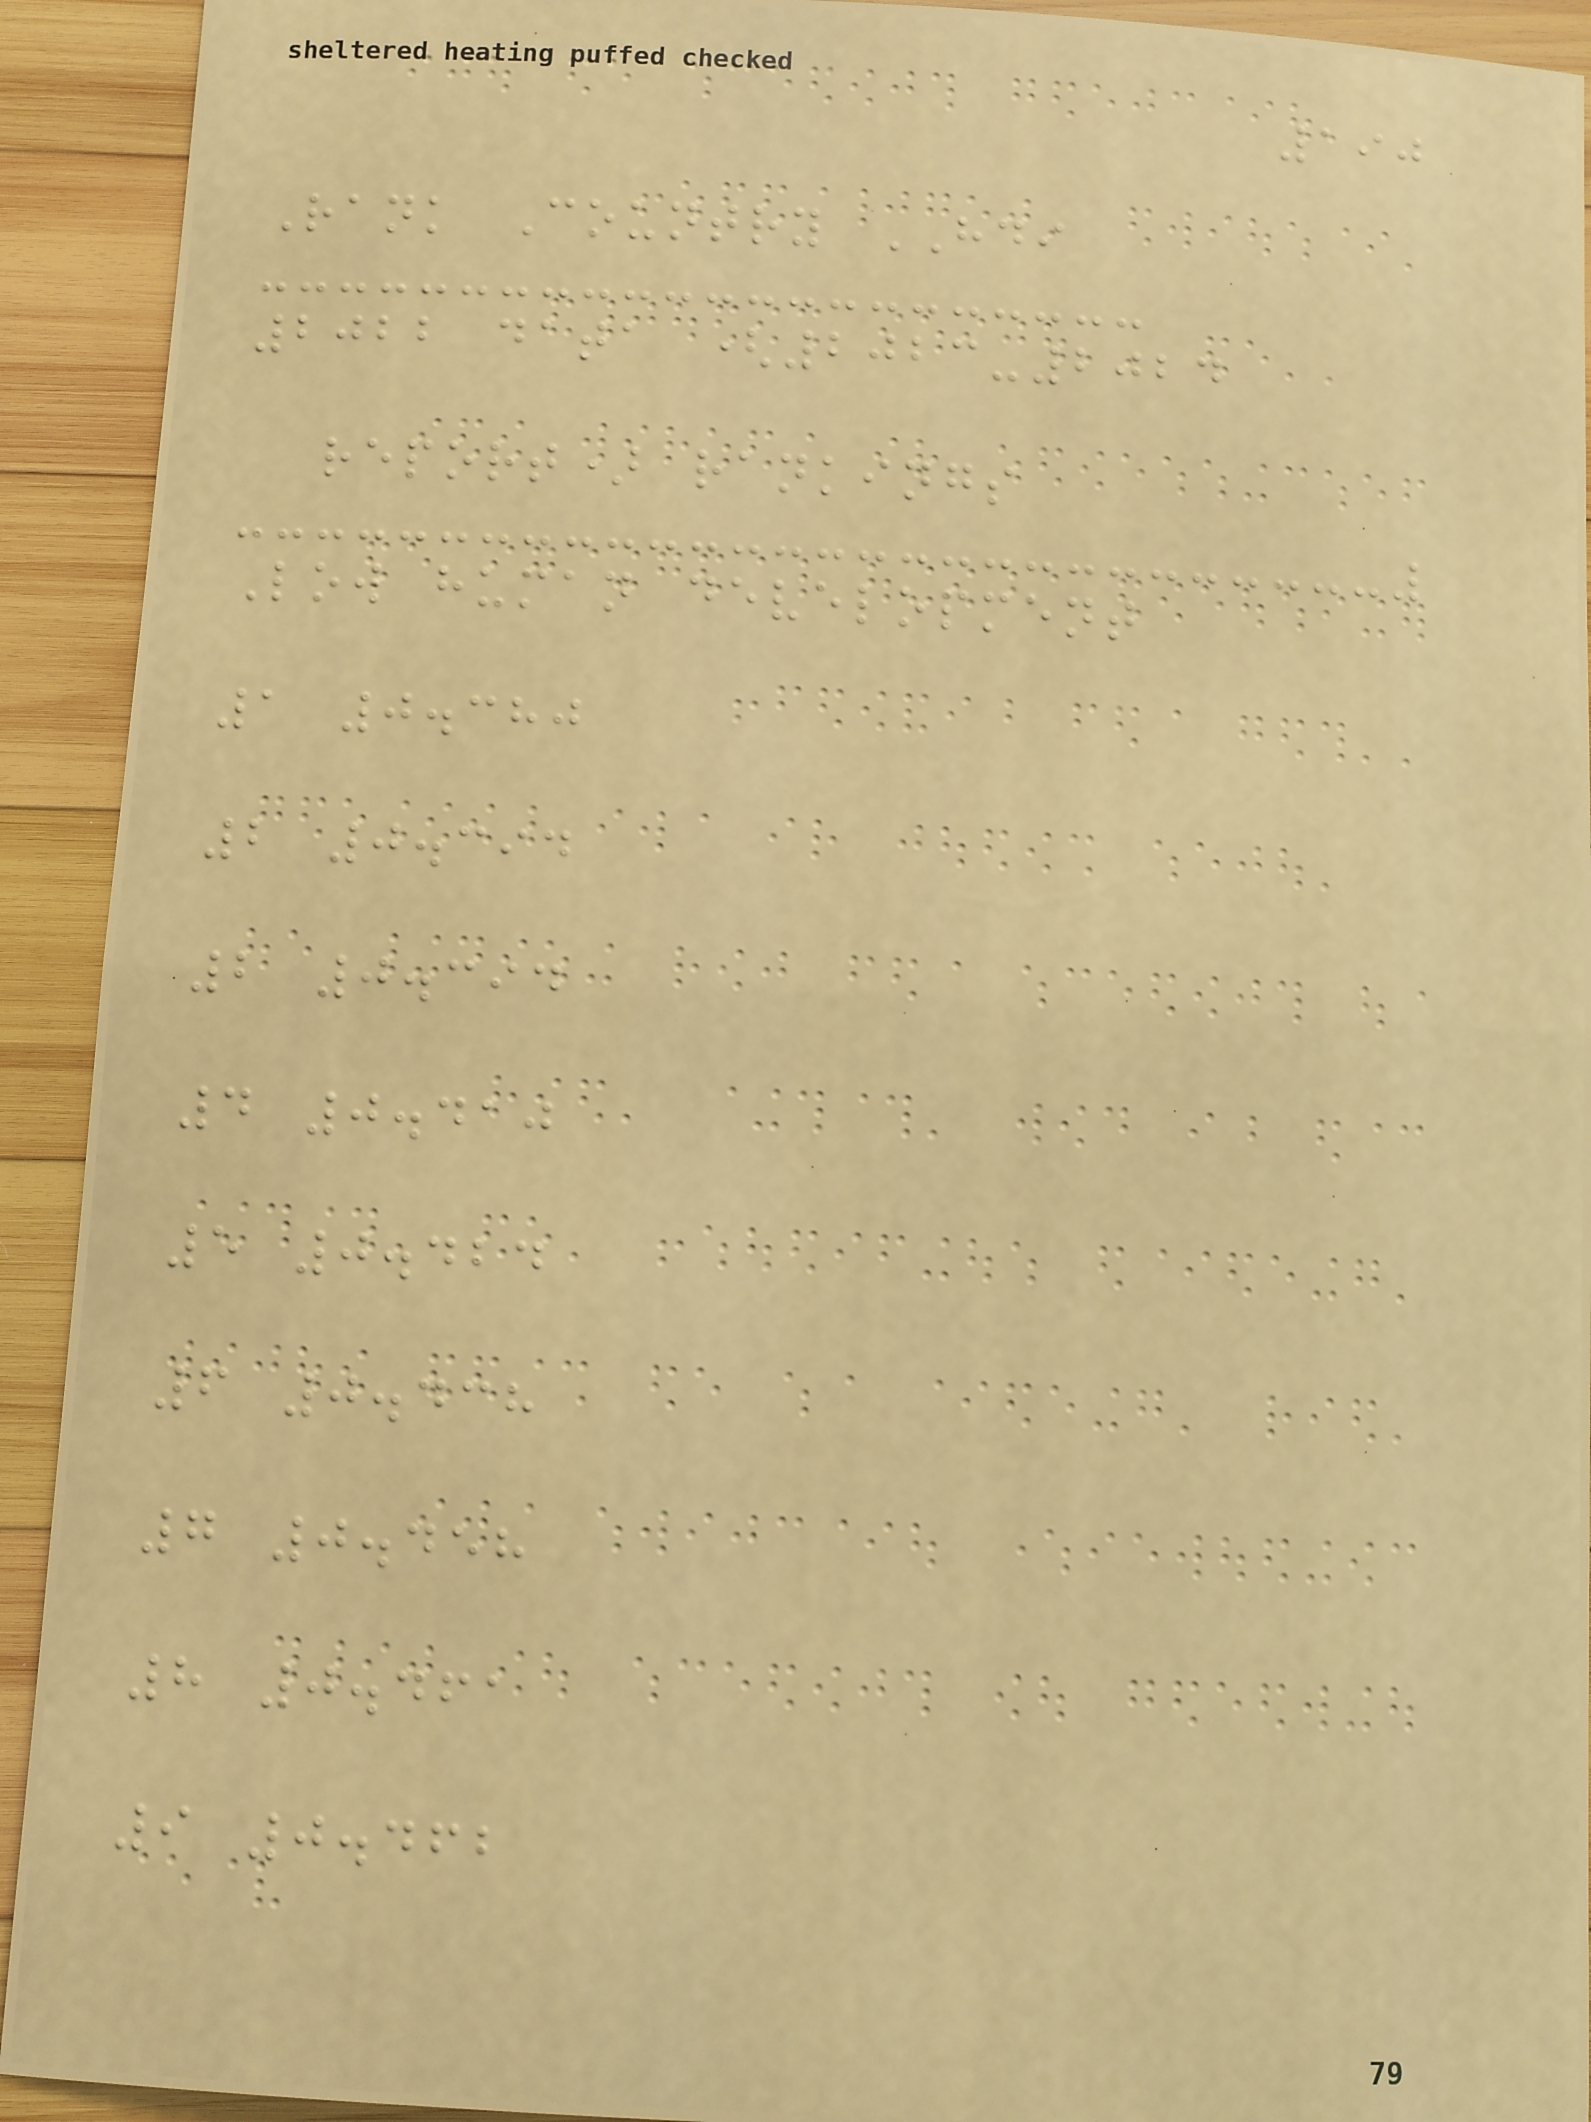190
Rank Country HDI
2022 data (2023-2024
report) rankings
Low human development
1 0.380
2 0.394
2 0.394
4 0.410
5 0.424
6 0.438
7 0.458
8 0.461
9 0.462
